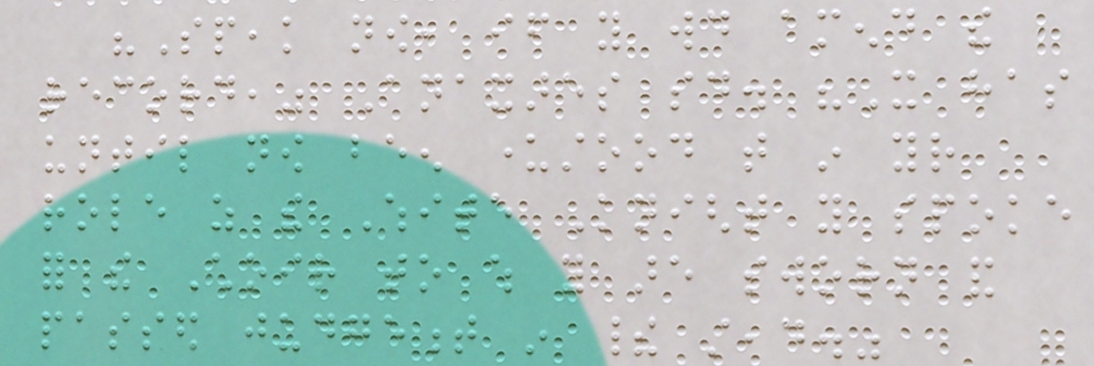"Speak now, if you would amend the
record," Anaxares said. "It has
until now been understood that in your
role as the White Knight you spoke
for the Choir to which you are sworn and
passed judgement in their stead."
